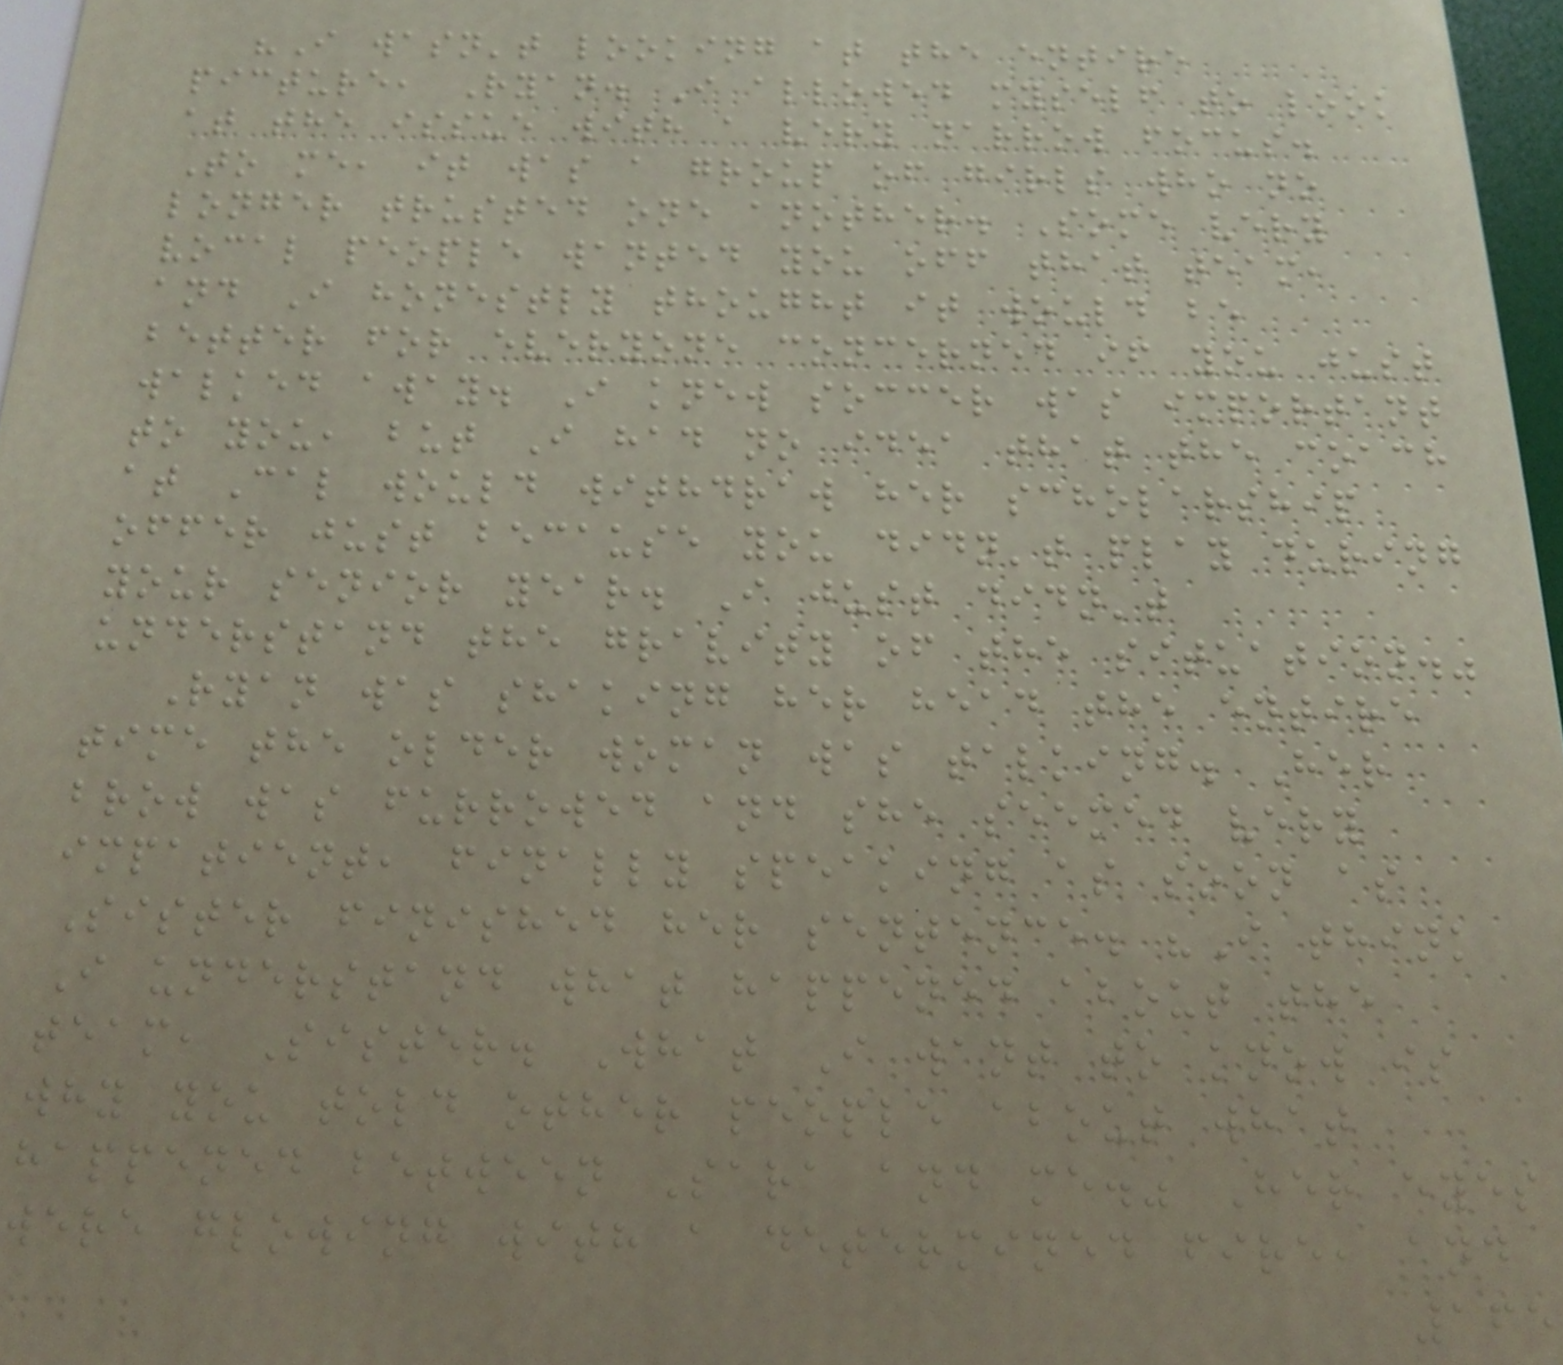"I wasn't looking at the entire
picture, Ryan. I allowed myself to look
at the issue with a very narrow focus.
To me, it was a group of girls who no
longer trusted one another. Some very
vocal people wanted you off that team,
and I honestly thought it would be
better for everyone concerned if you just
walked away. I knew soccer was important
to you, but I had no idea that the coach
at Cal would withdraw her scholarship
offer just because you didn't play during
your senior year. I just didn't
understand the gravity of the situation."
Ryan was shaking her head the entire
time the older woman was talking. Her
brow was furrowed and she seemed very
impatient, finally speaking as soon as
Sister finished her sentence. "I think
I understand what happened about the
team, Sister. What I want to know is
why you told other people about what
happened between Sara and me." Her eyes
were glowing with a determined fire, and
165
